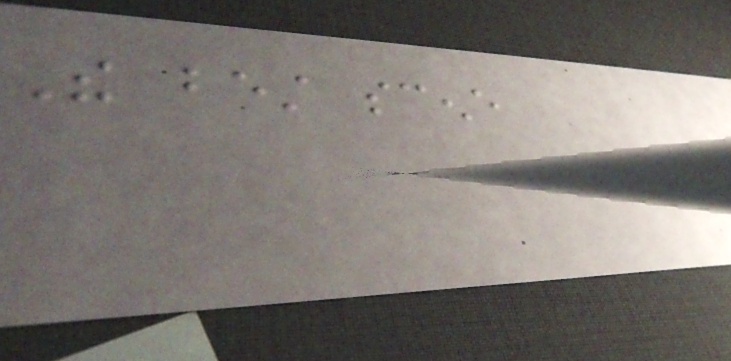The best scene
